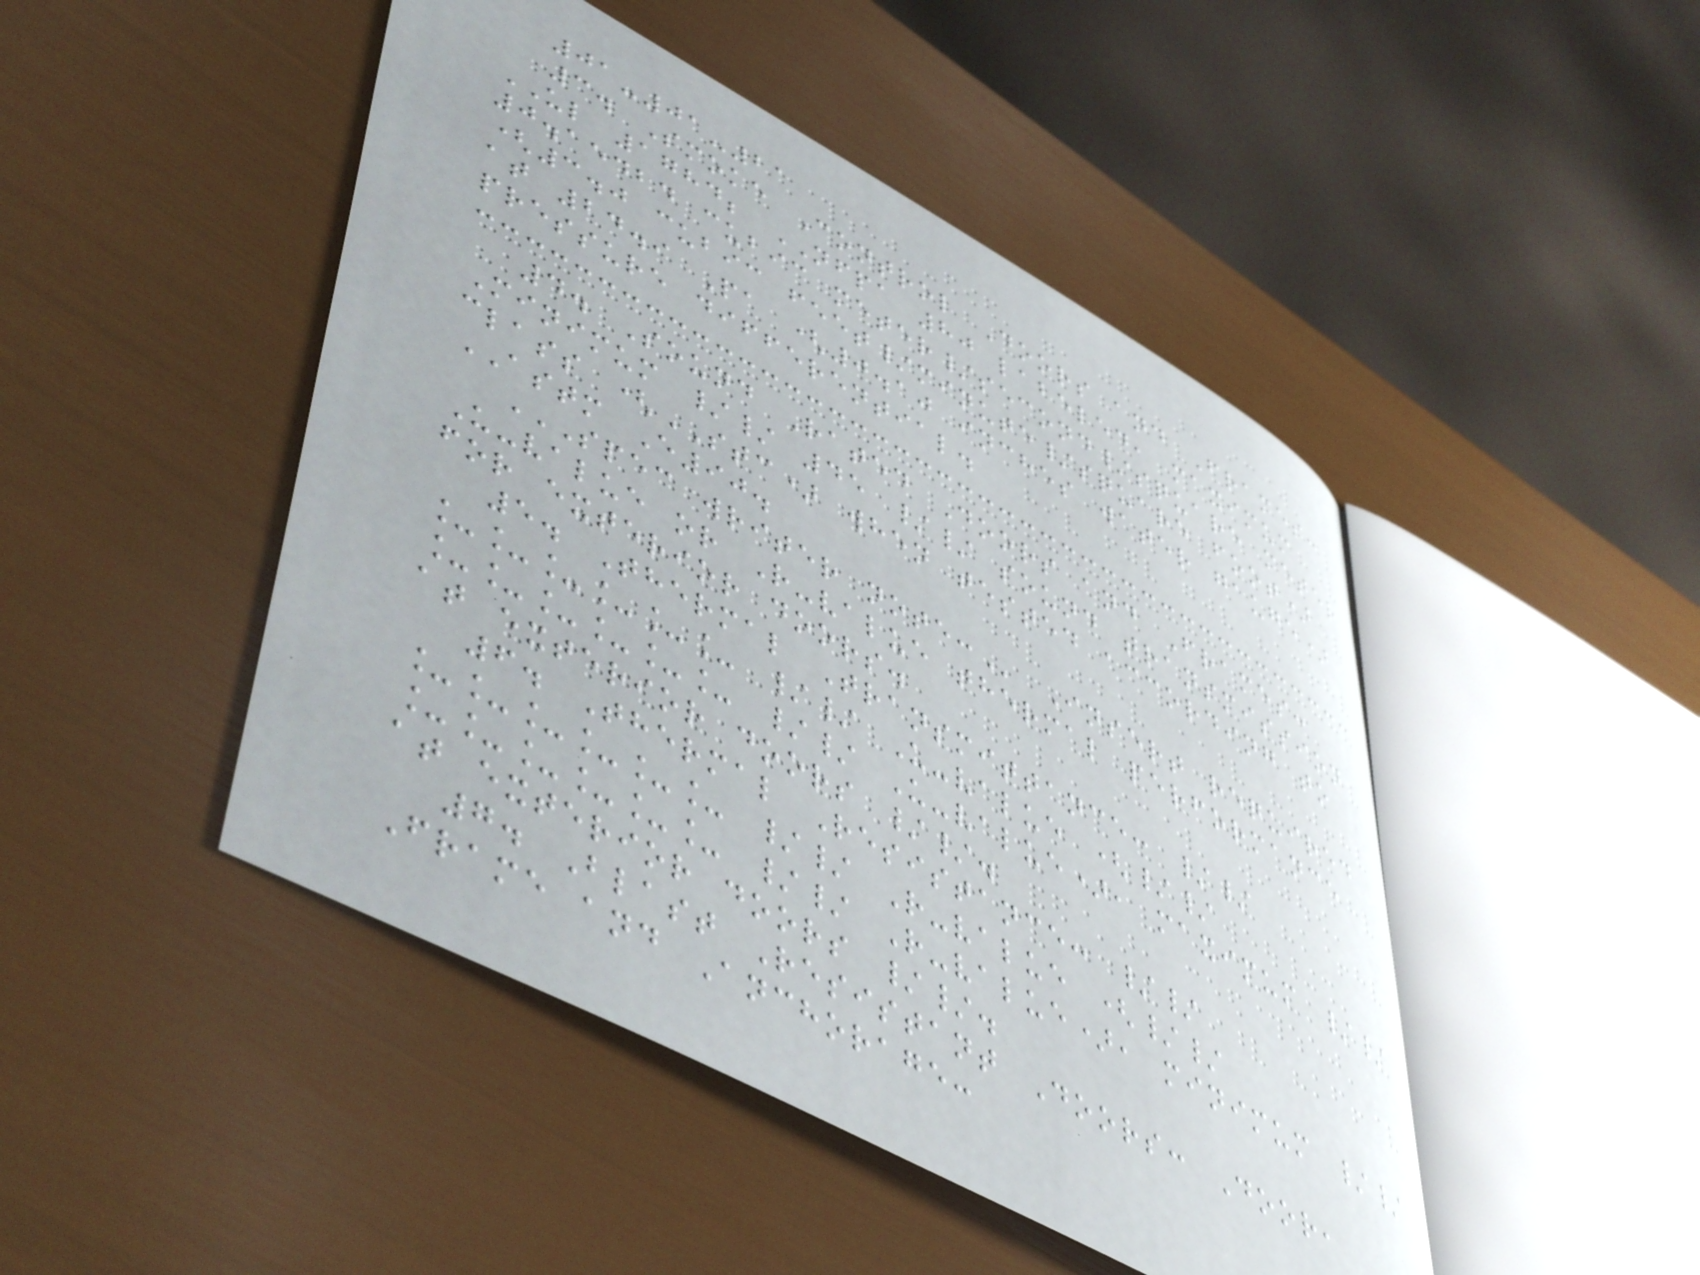01-01-21
3. Smoke Control Doors and Frames:
UL 1784; NFPA 80 labeled, maximum
0.15424 cubic meter/second/square meter
(3.0 cubic feet/minute/square foot)
at 24.9 Pa (0.10 inches water gauge)
pressure differential.
4. Sound Rated Doors and Frames:
Minimum // 45 // sound transmission
class (STC) when tested according to
ASTM E90.
SPEC WRITER NOTE: Insert required
U-value or R-value thermal performance
for exterior doors.
5. Thermal Transmittance: //
______ // U-value (//
______ // U-value), maximum //
at exterior doors //.
6. Thermal Resistance: //
______ // R-value (//
______ // R-value), minimum //
at exterior doors //.
7. Blast Resistant Doors: Door,
Frame and Anchorage:
